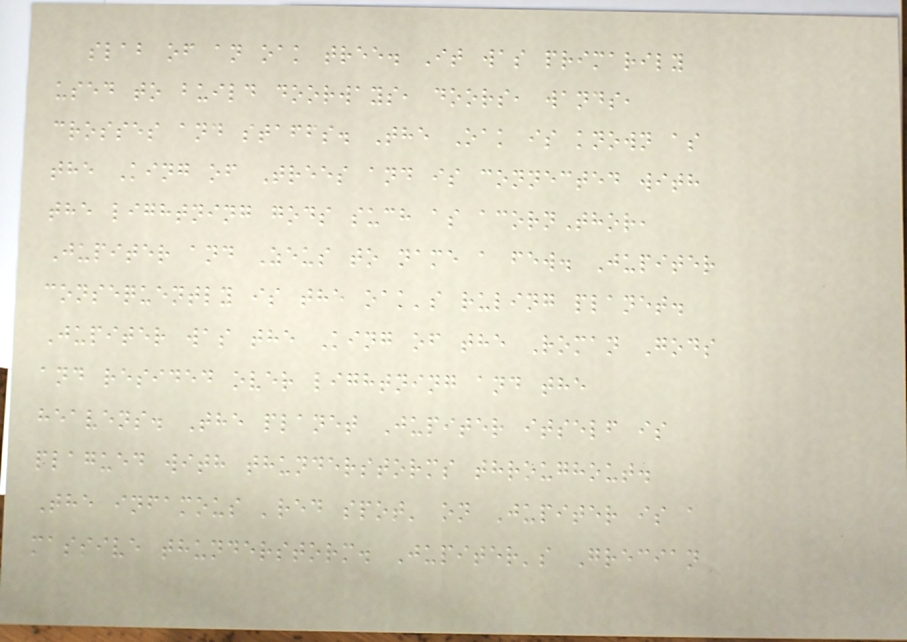slab of an oak tree. It was primarily
used to build doorways, doors, wands,
crosses and staffs. The Oak is known as
the King of Trees and is connected with
the lightning gods such as acornThor,
Jupiter and Zeus to name a few. Jupiter
consequently is the oak's ruling planet.
Jupiter was the King of the Roman Gods
and resided over lightning and the
heavens. The planet Jupiter itself is
plagued with thunderstorms throughout.
The infamous 'red spot' on Jupiter is a
massive thunderstorm. Jupiter's Grecian
